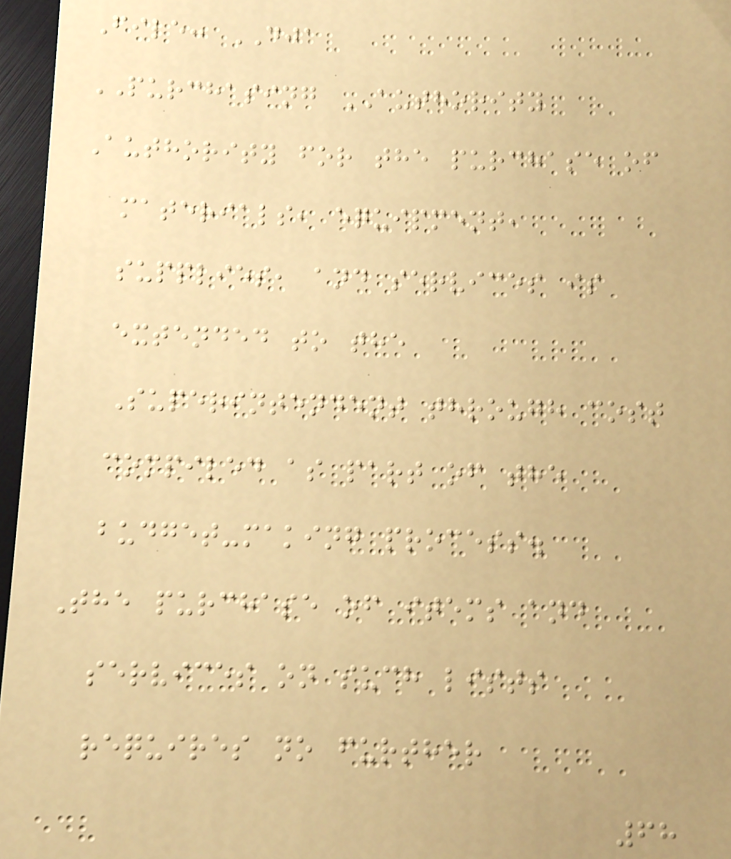File: DJA
PURCHASING AUTHORITY
Authority for the purchase of
materials, equipment,
supplies, and services is
extended to the
Superintendent through cost
compiled as part of the
budget-making process.
The purchase of items and
services on such lists
requires no further
68
